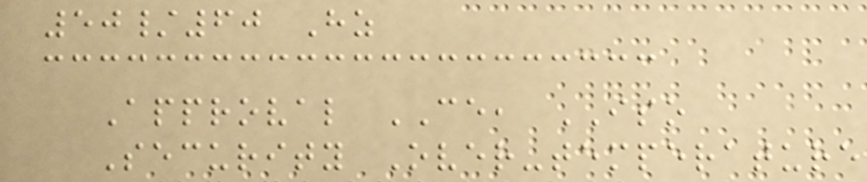50/60 Hz
Approval CE, ISO
Security Over-temperature
